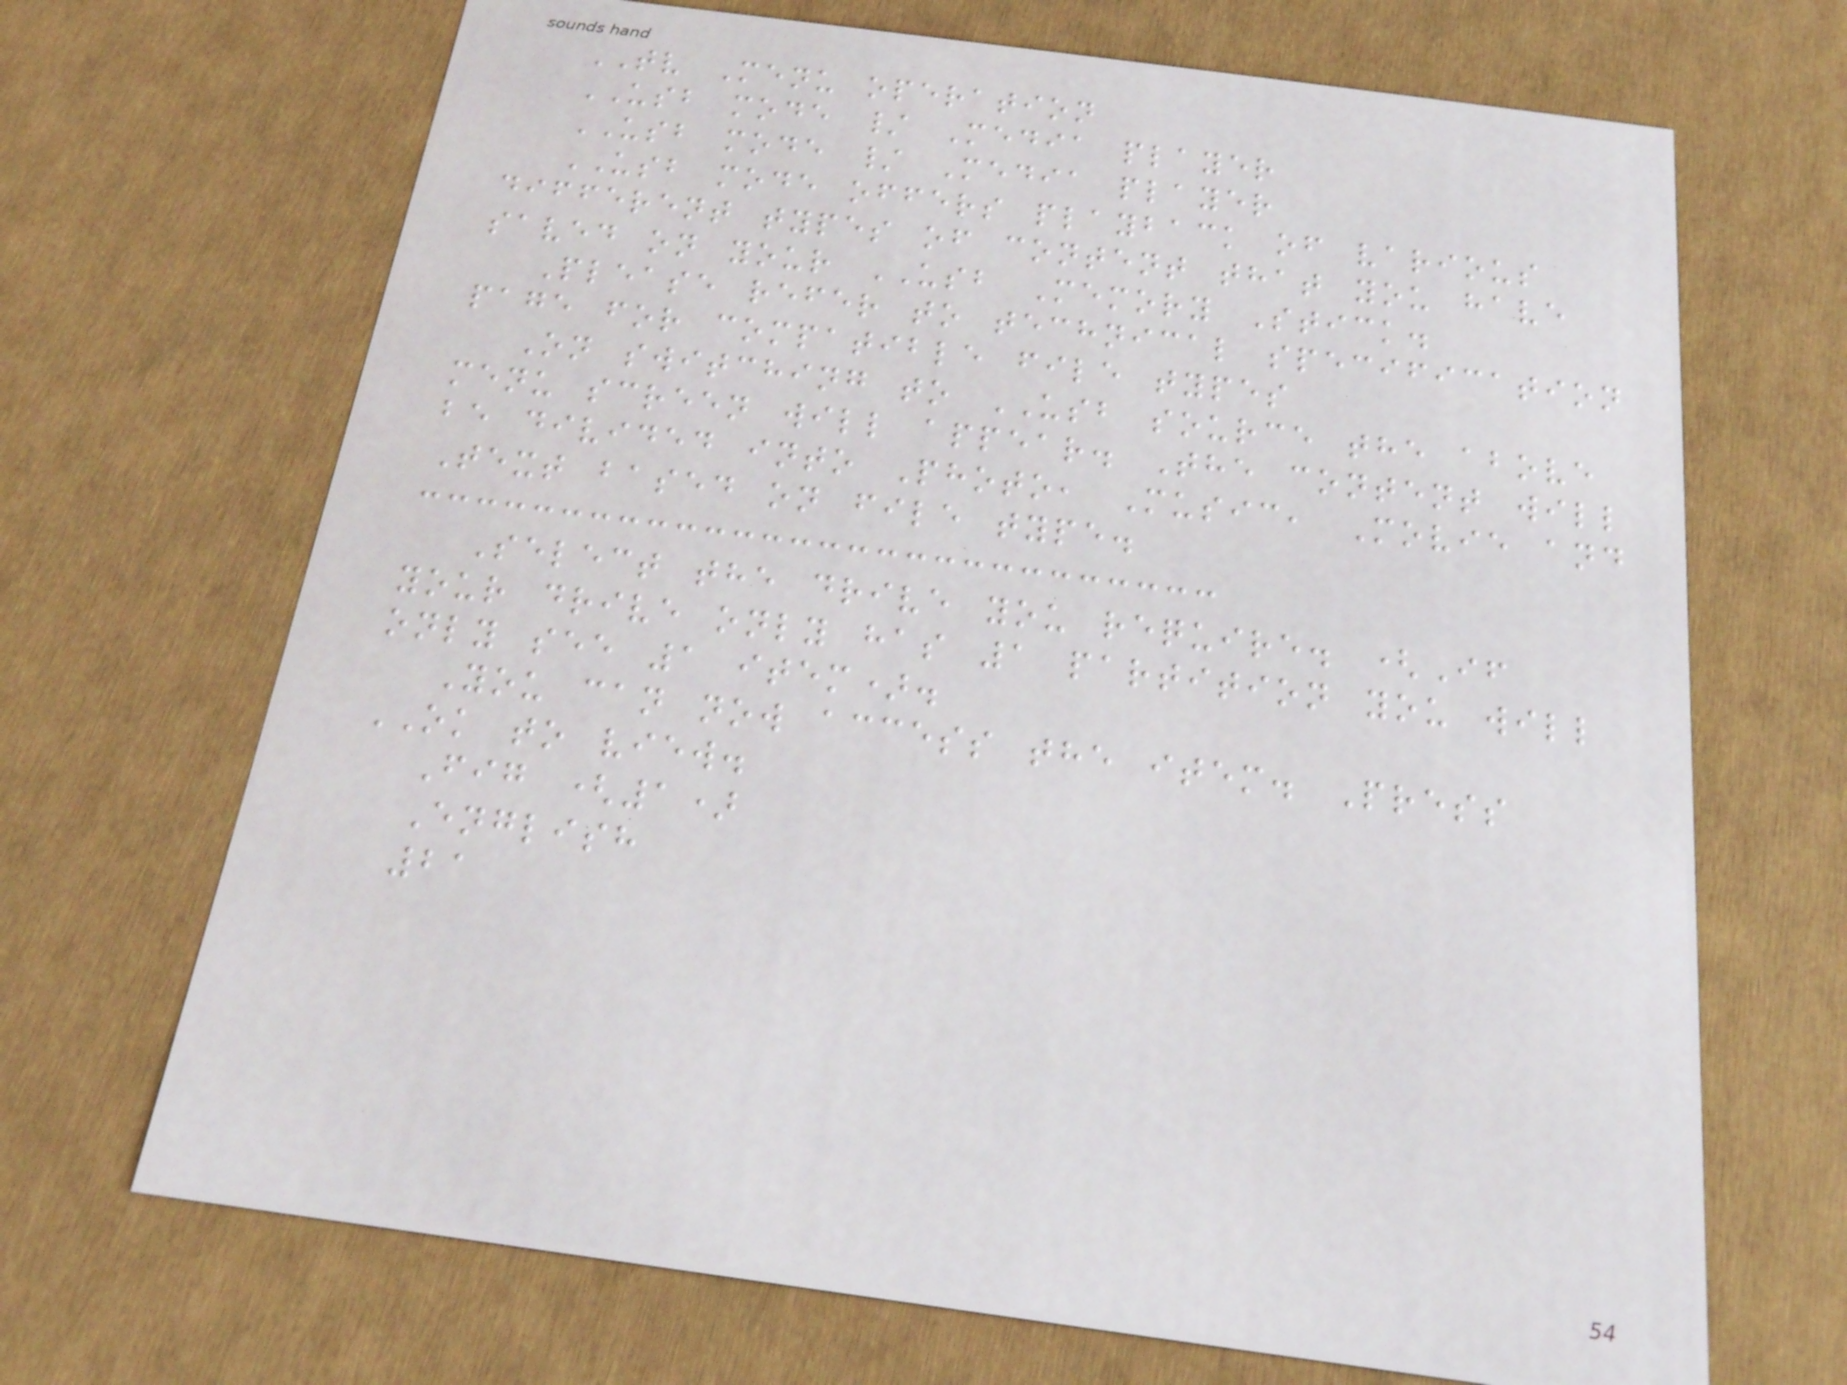TV Menu operation
USB mode / Media player
USB mode / Media player
USB mode offers playback of various
different types of content that you have
saved on your USB Memory Stick.
Please refer to technical specification
page for compatible file types
On switching to USB source the above
menu screen will appear. The content will
be divided into Photo, Music, Movie and
Text based on file type.
Select the drive you require. (If
your drive only has 1 partition you will
only see 1 item).
You can now access the item. Press
OK to view.
Fig (1)
English
21
